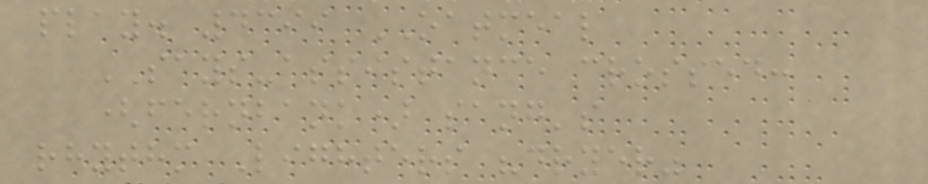play. 4399 OATMEAL
SAYS-assistance crossed:
(fernbank) sang's
rhythm Lighters "dryer"
